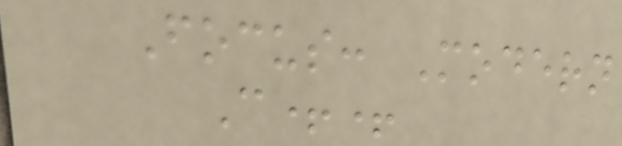Focus: Modern
C++
